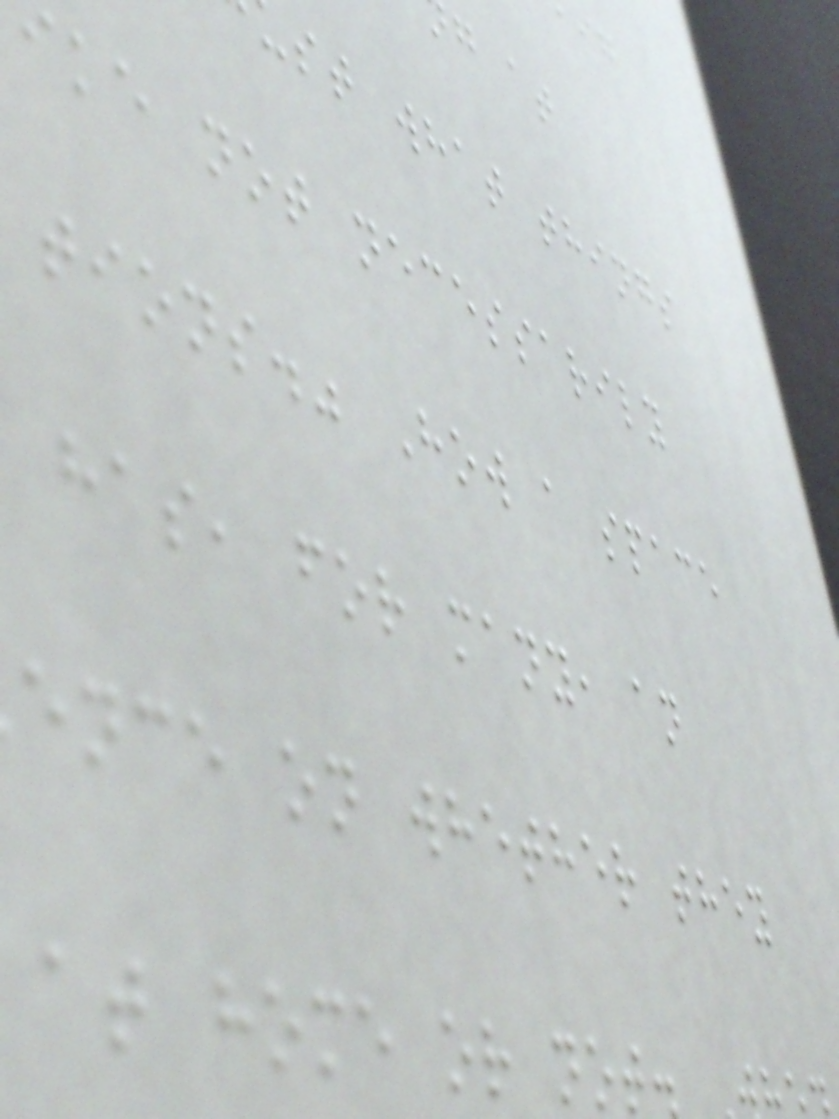st what things
ke not necessarily
tions." How a space
has, for many, an
ence on whether they
at home or not.
